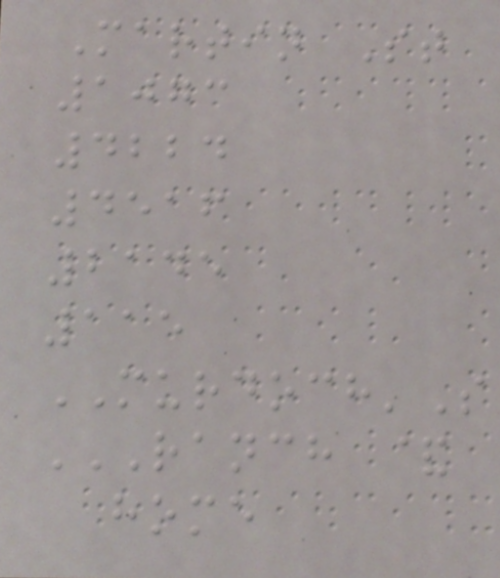Martin St
1073
4224
4516
2145
115
MURDOCH'S
RANCH &
HOME
